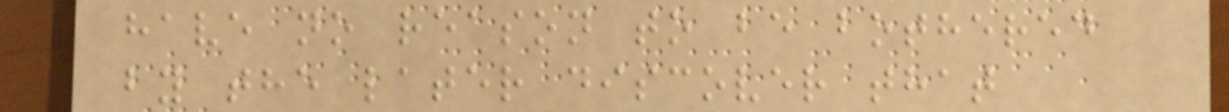have no reason to be bothered
by the later discover that
